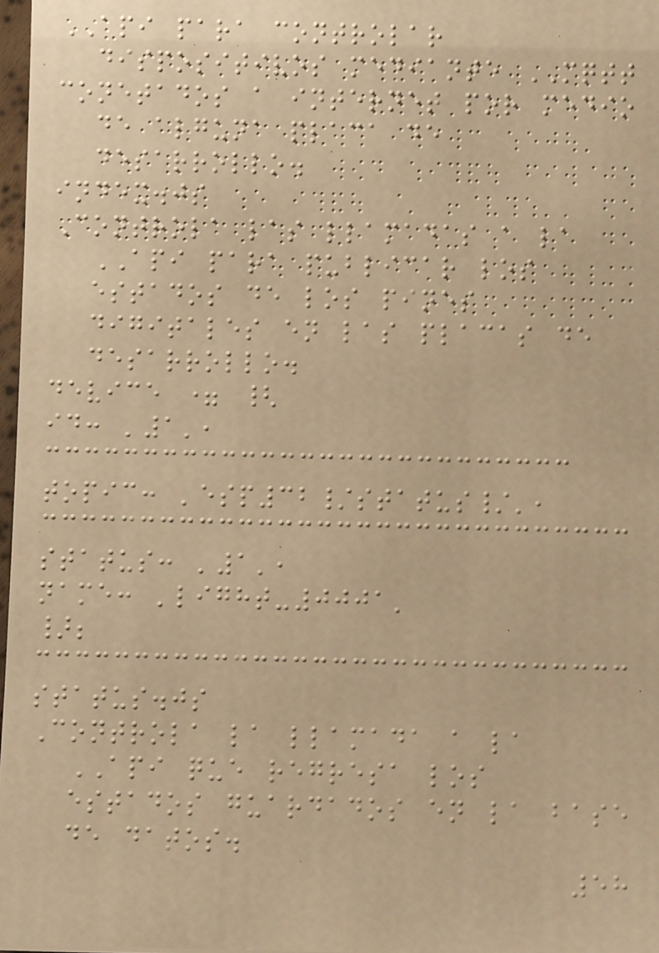API para controlar
dispositivos mediante MQTT
conetados a internet por medio
de alguna placa de
desarrollo.
index.js
Controla las llamadas a la
API para publicar los
estados de los pines
digitales en las placas de
desarrollo.
device = {
id: '1',
topic: 'esp32/status/',
status: '1',
name: 'light-0001'
};
status.js
Controla la llamada a la
API que regresa los
estados guardados en la base
de datos.
58
